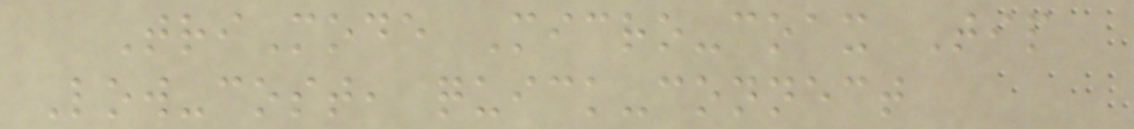TriMode Micro-coax Tip
Low-cost, quick-connect
